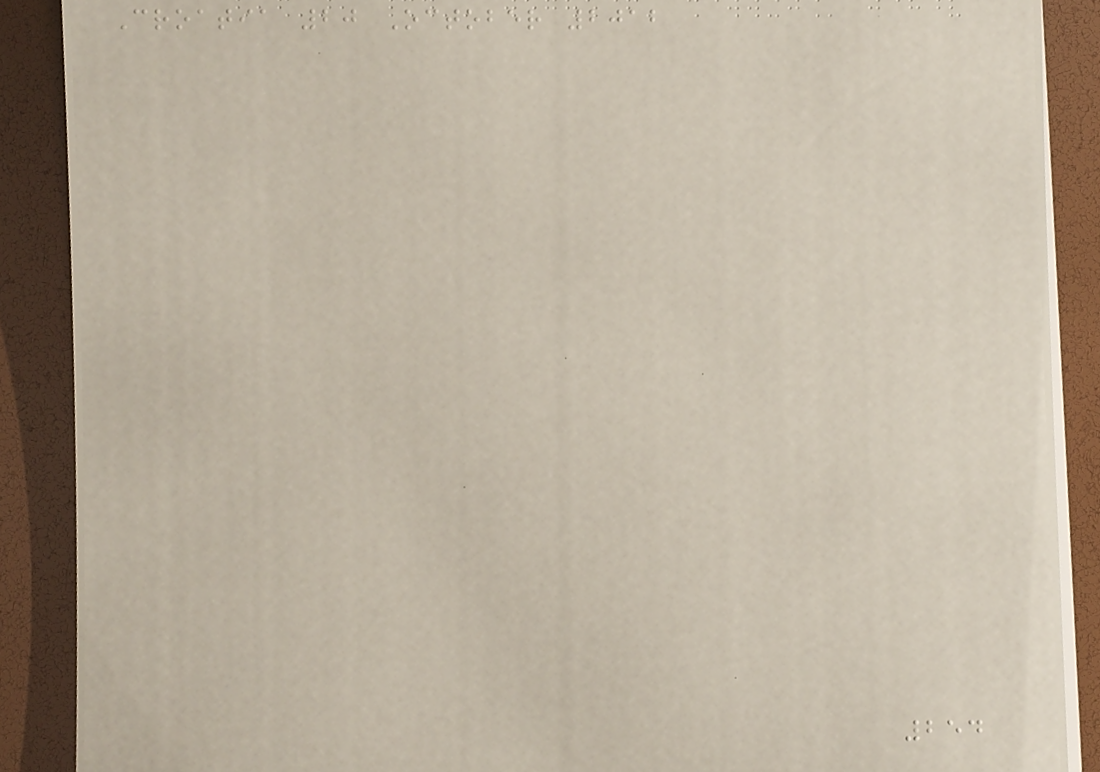Croatia 20 October 2012
254
